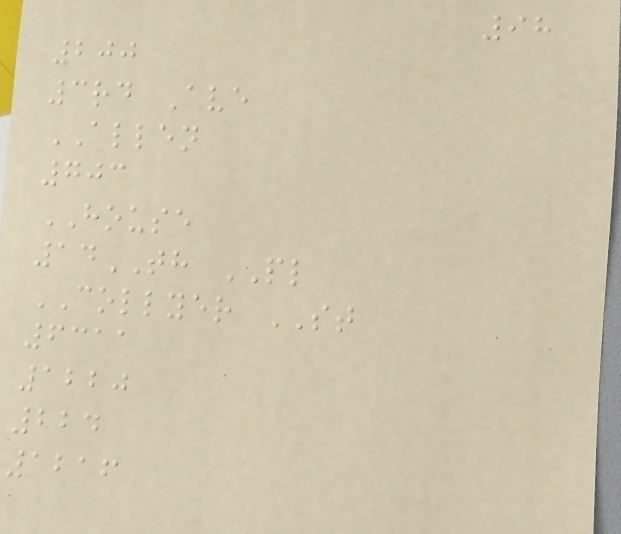98
200
3rd Ave
ALLEN
703
HOUSE
14TH PL
COLLYER ST
6311
1220
224
1216
